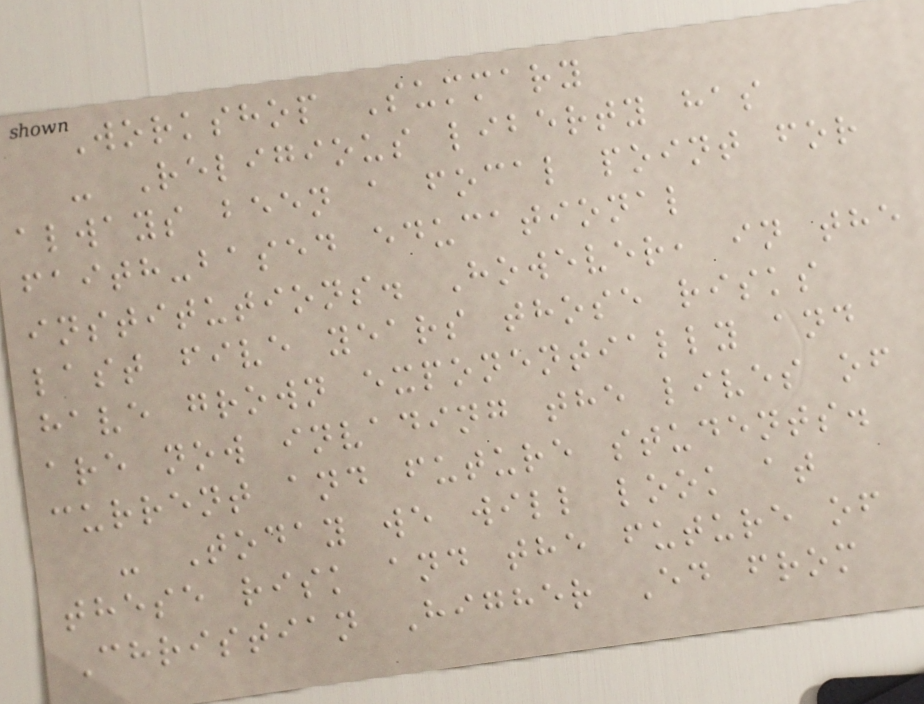Workshop Summary
- Religious liberty has
always been a focal point for
faith-based educational
institutions. However, in the
last five years those risks
have grown exponentially and
are now invading the lives of
current and future students.
- Today we will look at
these risk and the future of
Christian Higher Ed from
